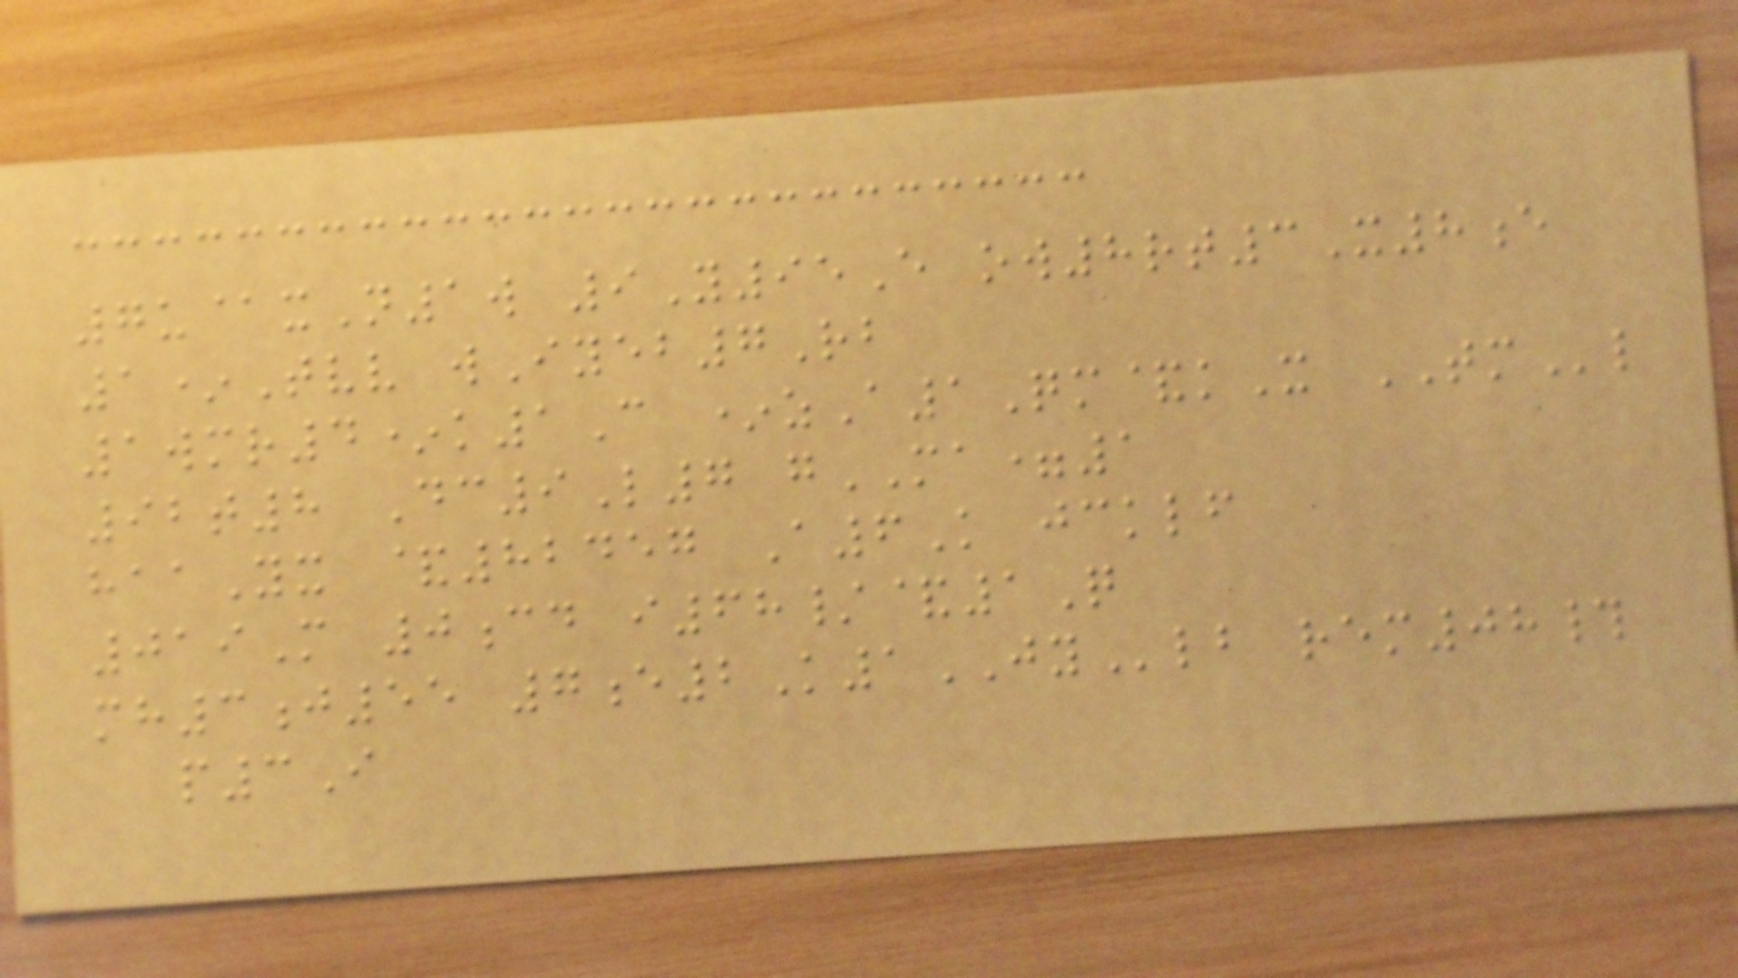7u@xN1w 9Y95E ow8rt3X8e
1*Tvv wIyeb7Rb
1wmr4*k1C *zA1Qm&kX TMl
92t8 Dc9L7 gMA=1
haaYx &82457 A6K jcklf
019M 0cd i68/&1Q
mh3j55 7e2K1JYlb rem08#
p3I
